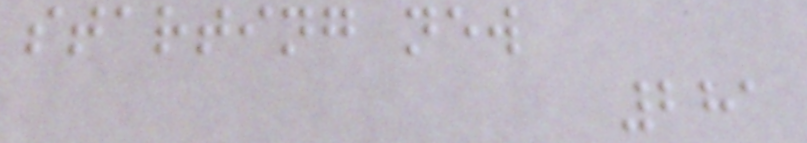starting new
281
